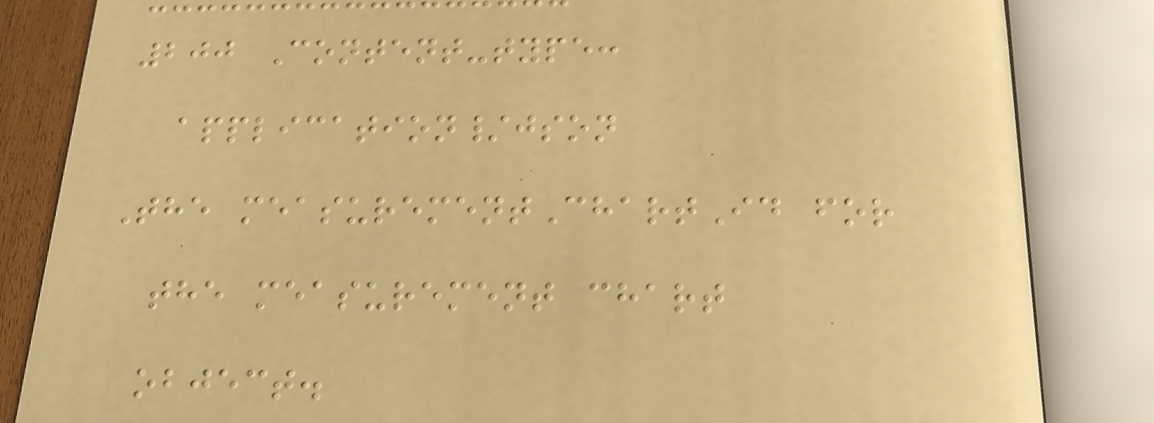200 Content-type:
application/json
The measurementChartId for
the measurement chart
object.
